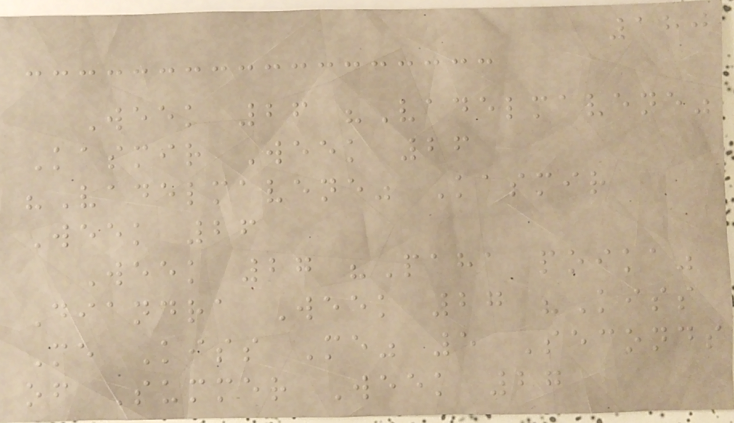180
Week 26 "Vadelmavene"
Kasmir Week 26
"Vadelmavene" Kasmir
Week 26
Week 27 "Paha poika"
Diandra Week 27 "Kiss
Me Kiss Me" 5 Seconds
of Summer Week 27
